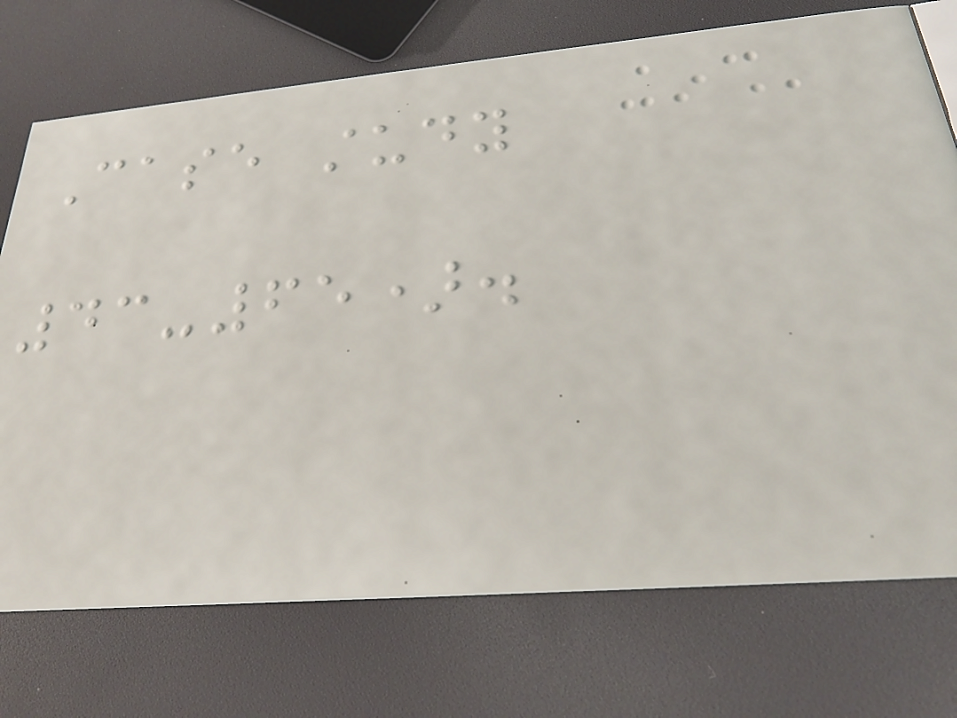Case study
43-65).
